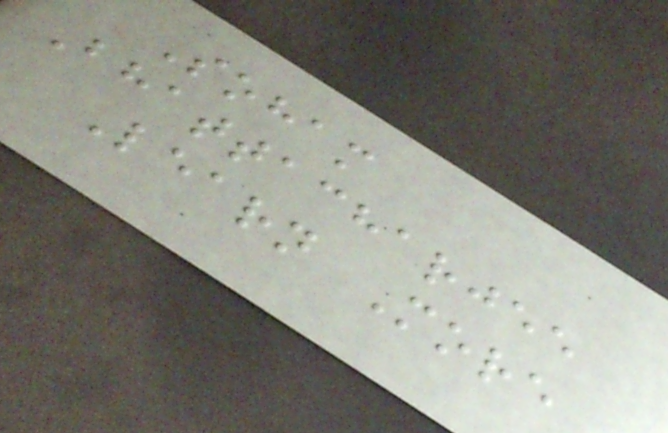Soham
Bhattacharjee
Learn More
